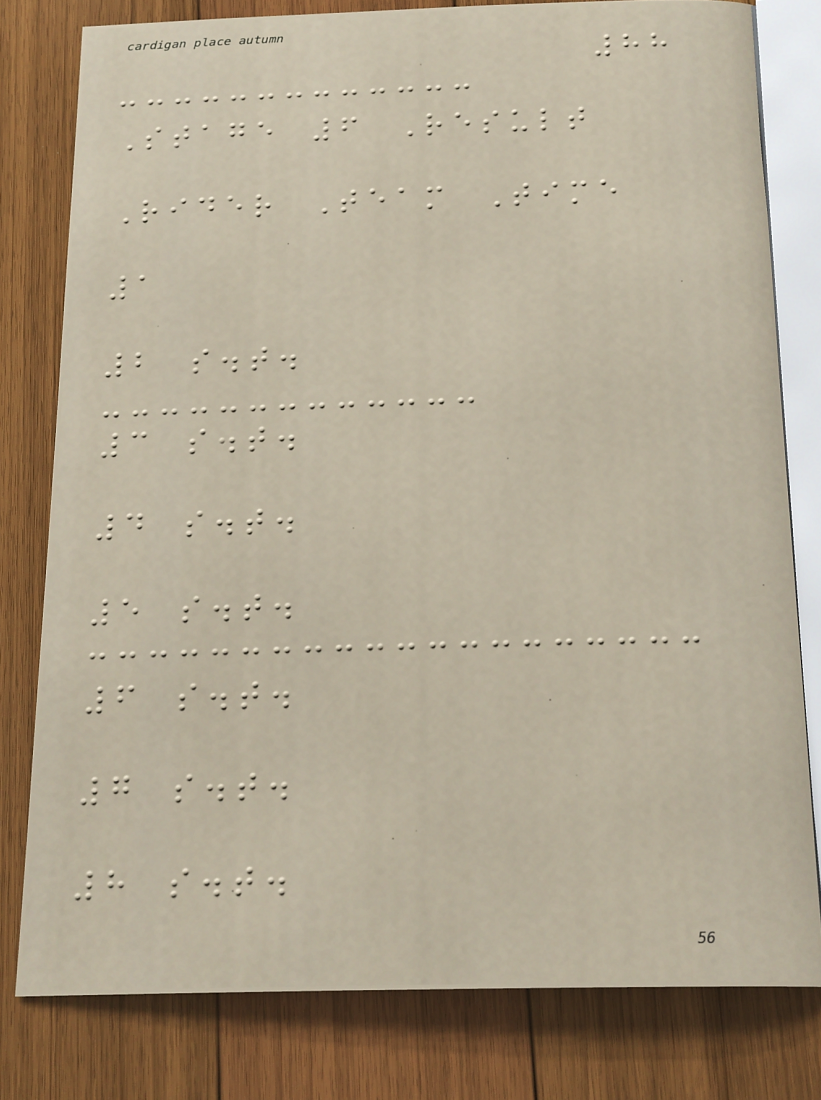88
Stage 6 Result
Rider Team Time
1
2 s.t.
3 s.t.
4 s.t.
5 s.t.
6 s.t.
7 s.t.
8 s.t.
